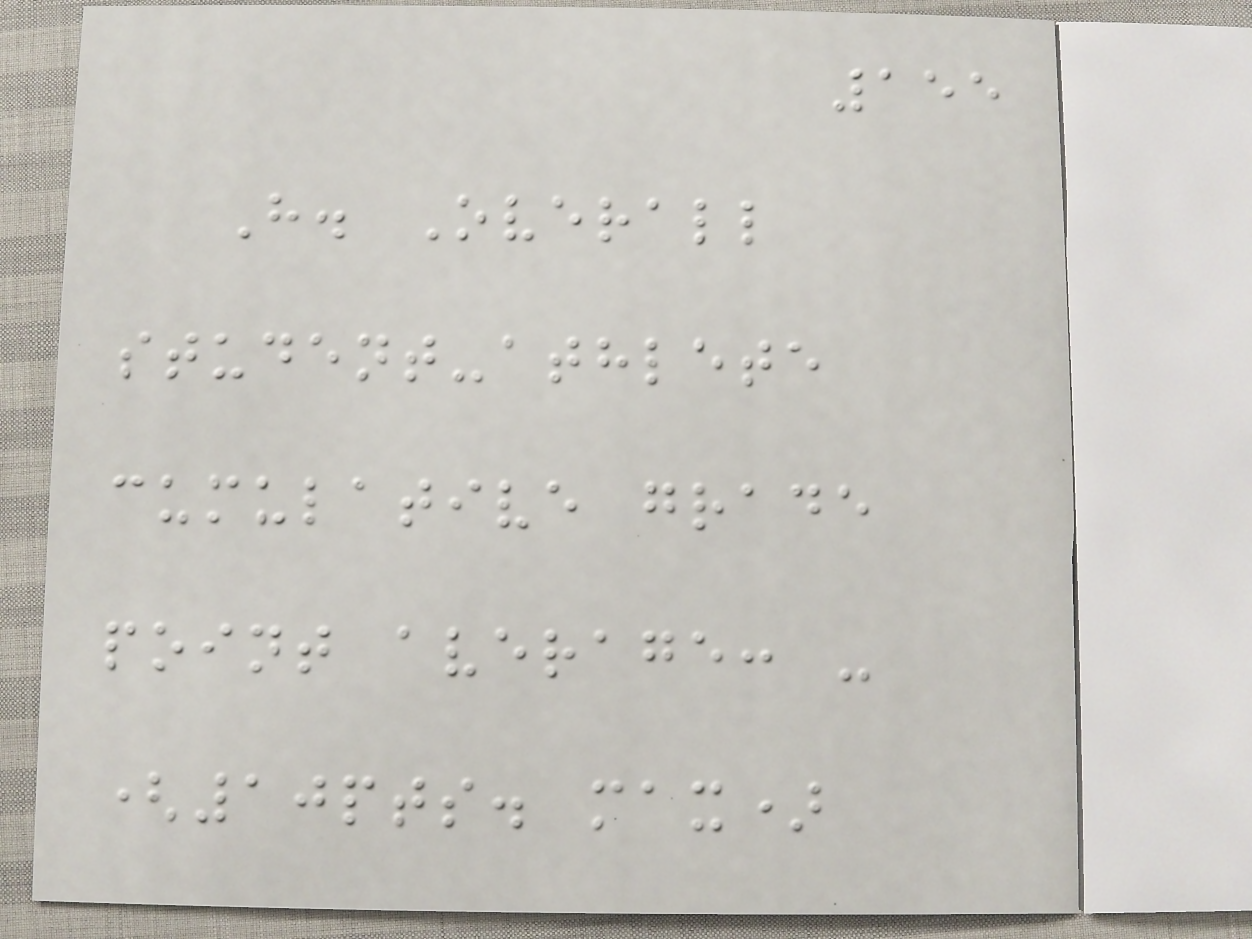155
H. Overall
student-athlete
cumulative grade
point average: -
(10pts. max)
